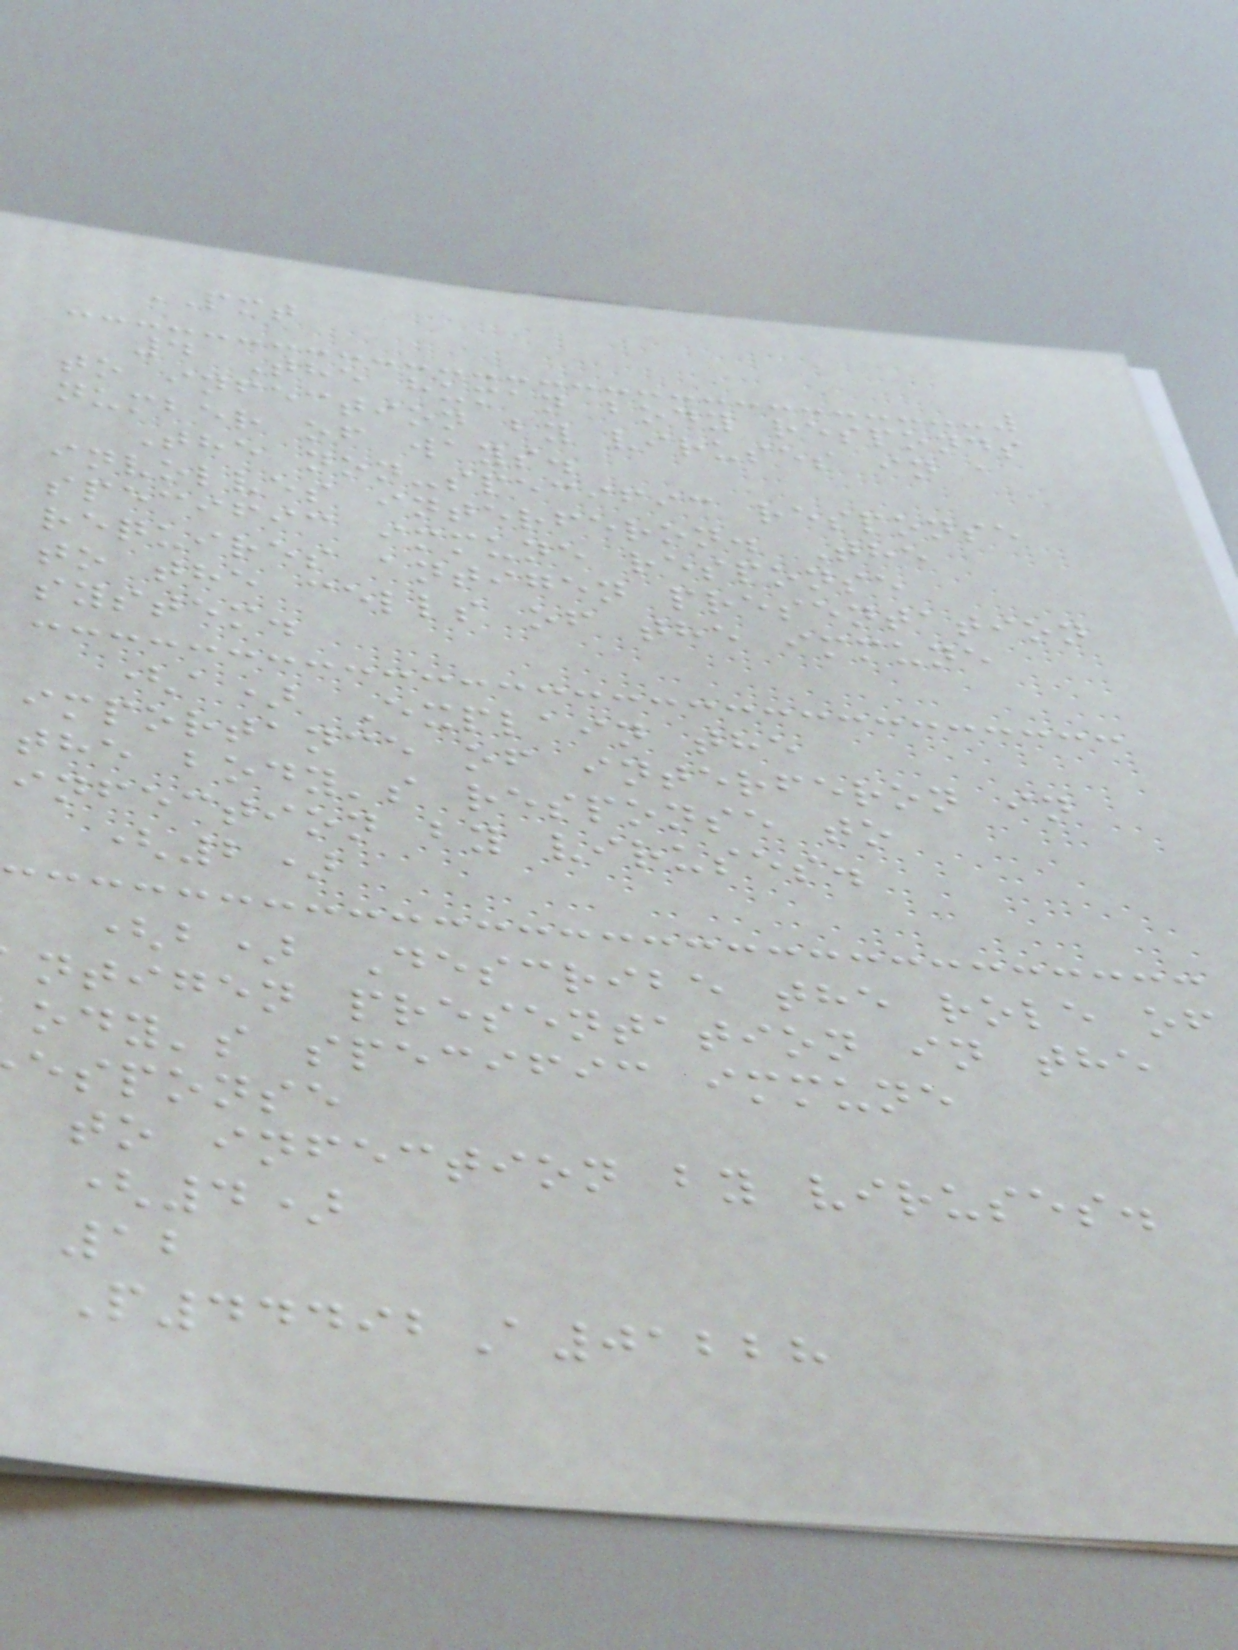PMT
4 The human body responds
to infection by viruses in a
number of ways.
The non-specific response
involves interferon. The
specific immune response
requires antigen presentation
to the cells of the immune
system.
(a) Explain the
importance of interferon in
the body's response to
infection by viruses.
(2)
(b) Describe the role of
ntigen presentation in the
ody's specific immune
esponse
to infection by viruses.
(4)
12
P44492A01228
